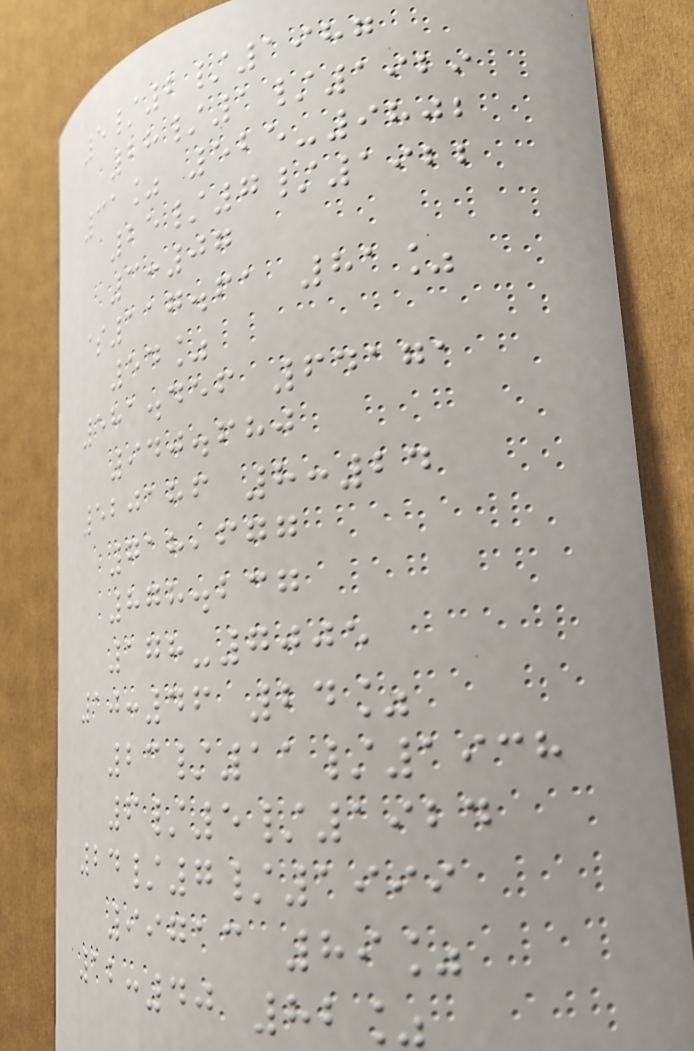5/2/1987
28/1/1929
31% 525-9802
25/7/1922
3:07
$117.61 81%
54%
581.456 64171
940.680
520186 8:24
718,677
878.237
178-7005
10:46 24%
23/11/1938
6/5/1924
24/7/1999
99713 89%
12:40 82%
